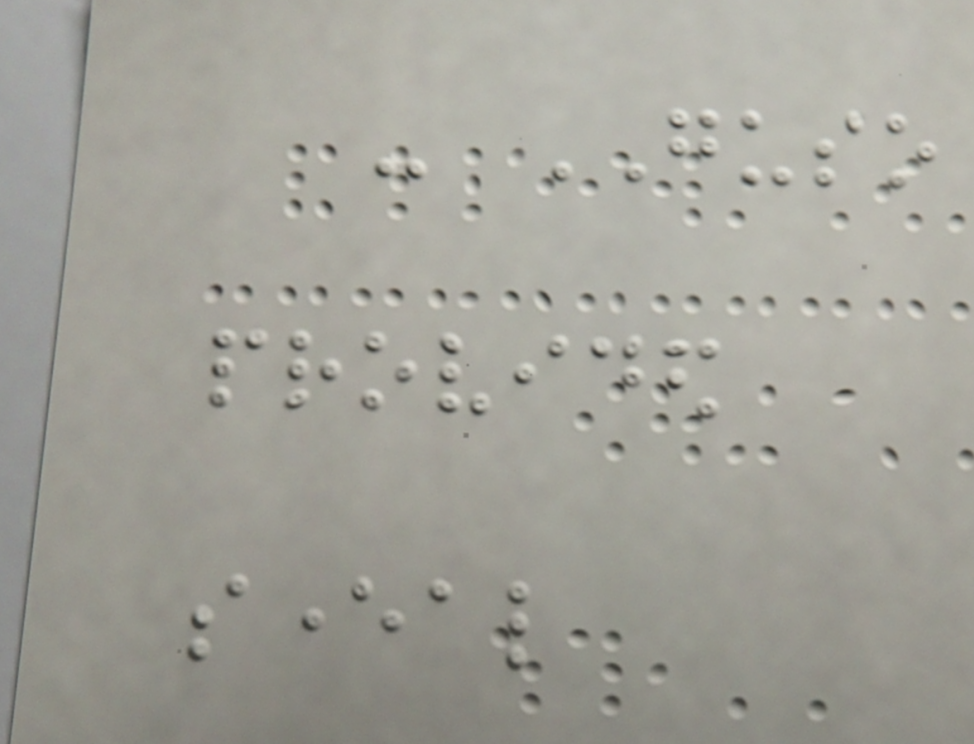- GUSO
provided
several
